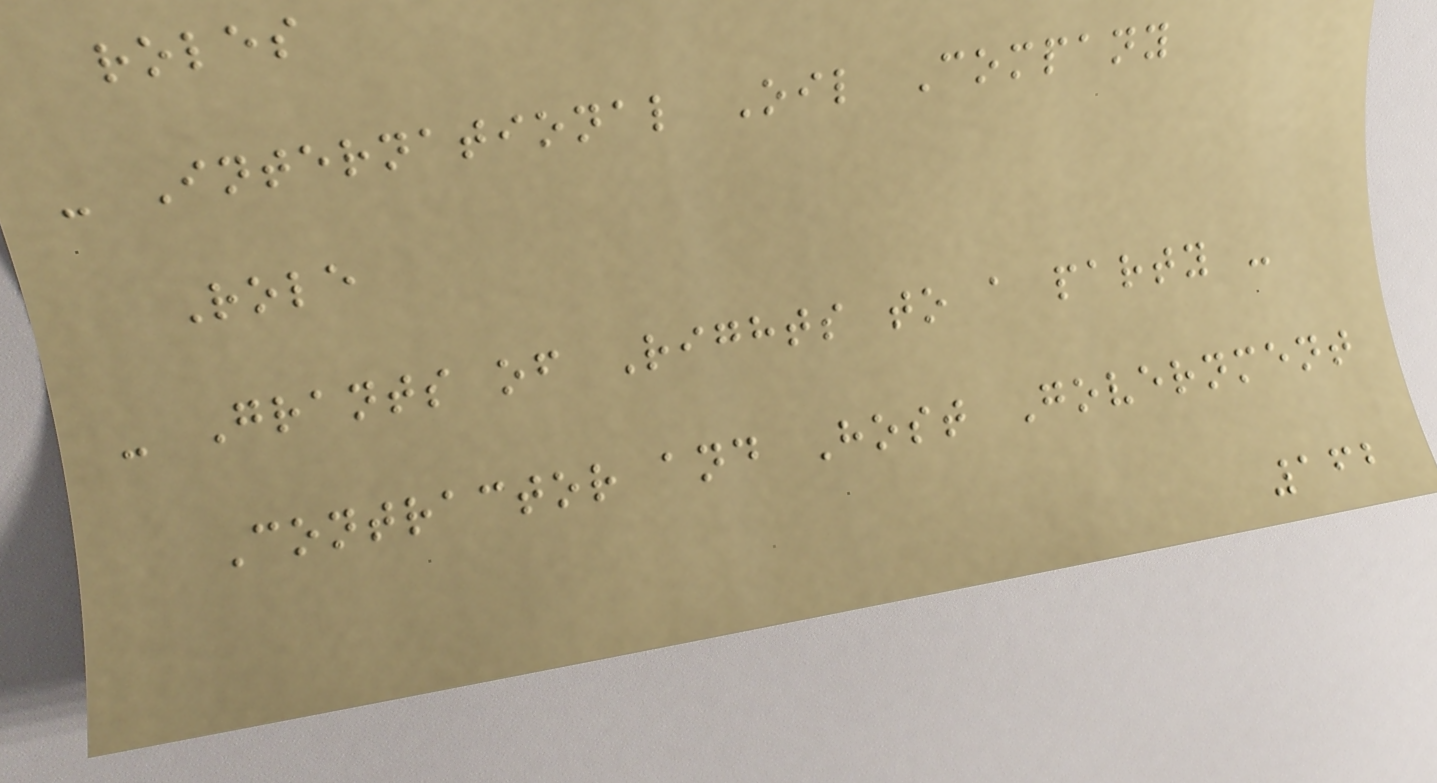roles
- International Oil Company
Role
- Grants of Rights to a party -
Contractor and Host Government
162
